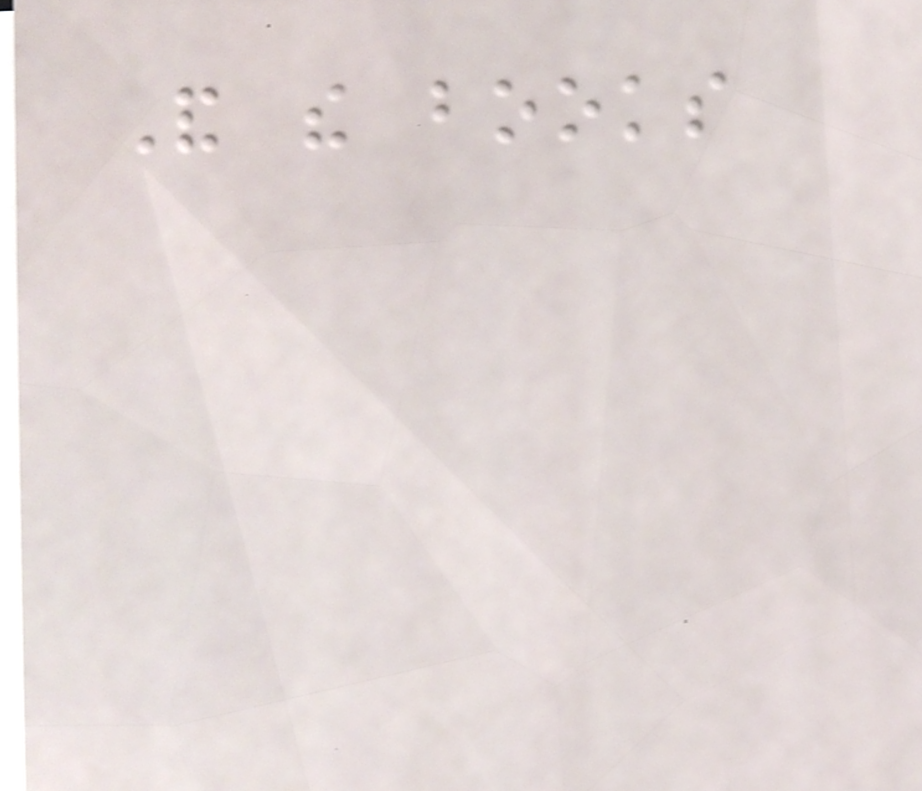And the books
